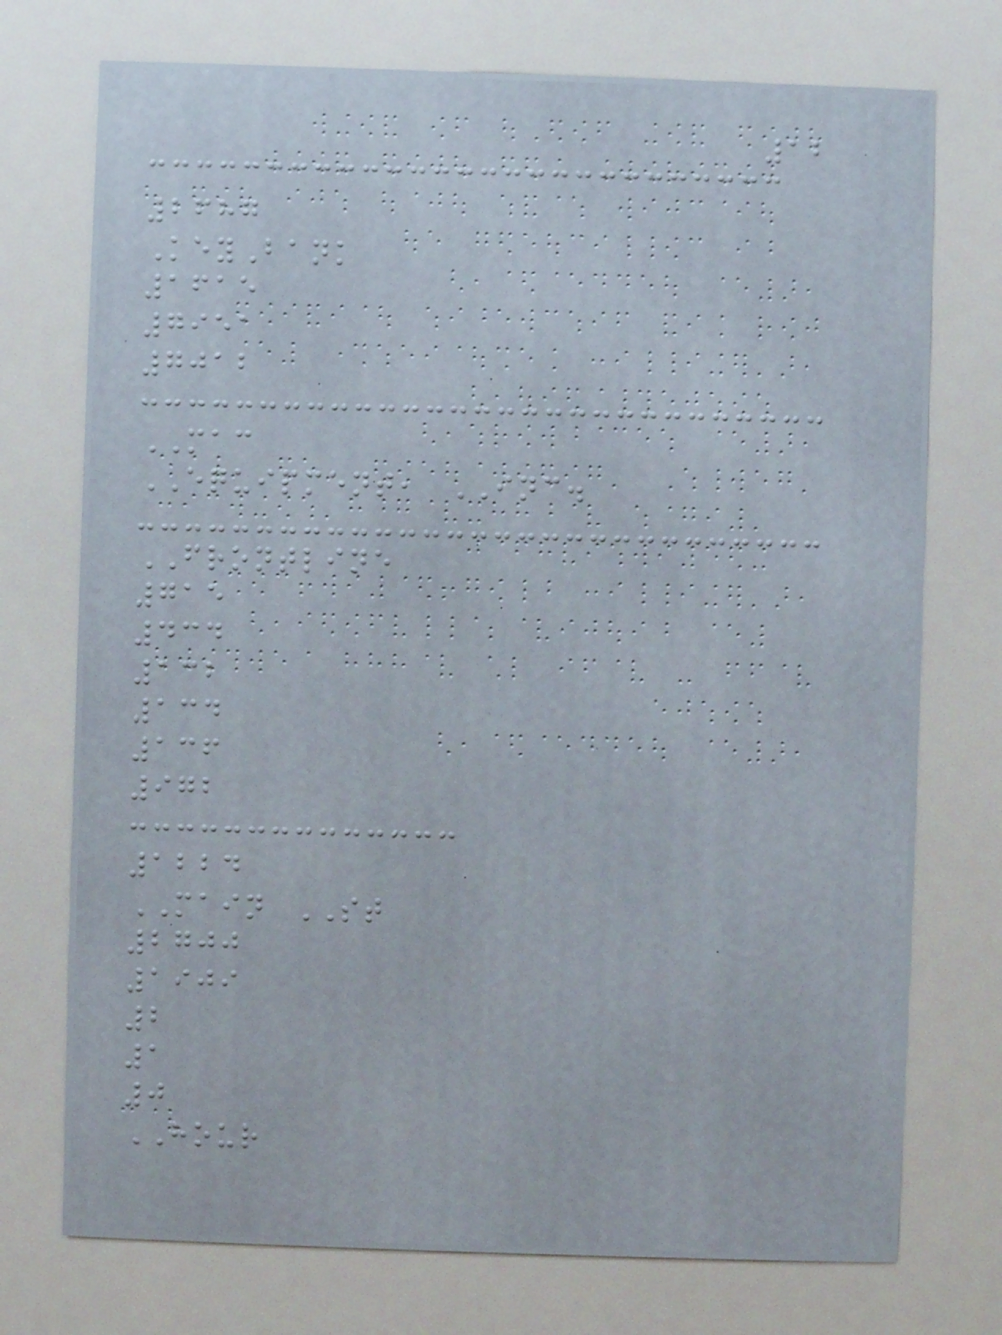12
2687
KeyBank
1615
7951
7012
MAC
EQUIPMENT, INC.
FRONTLINE
715
434
132
134
136
972
1224
MAIN ST
2700
1909
2
1
0
HOUR
